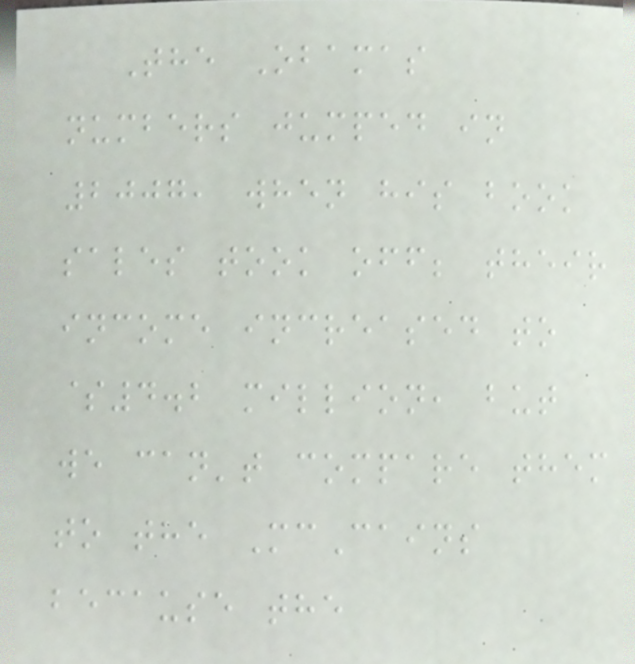The Obamas
numbers jumped in
2007, when his book
sales took off; their
income increased to
$4.2 million, but
we can't compare them
to the McCains
because the
